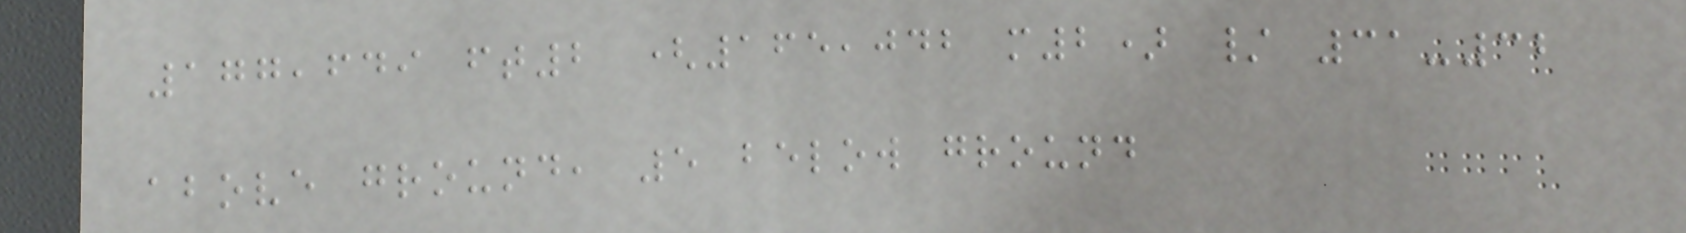177,649 ft2 (165,042 m2) / 31-32
above ground, 5 below ground
